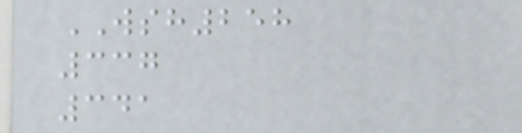WSH258
337
341
